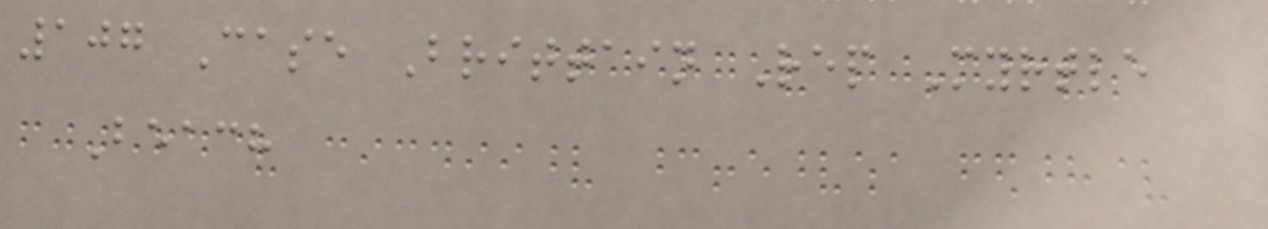107 Case Brittain Rep Myrtle
Beach
